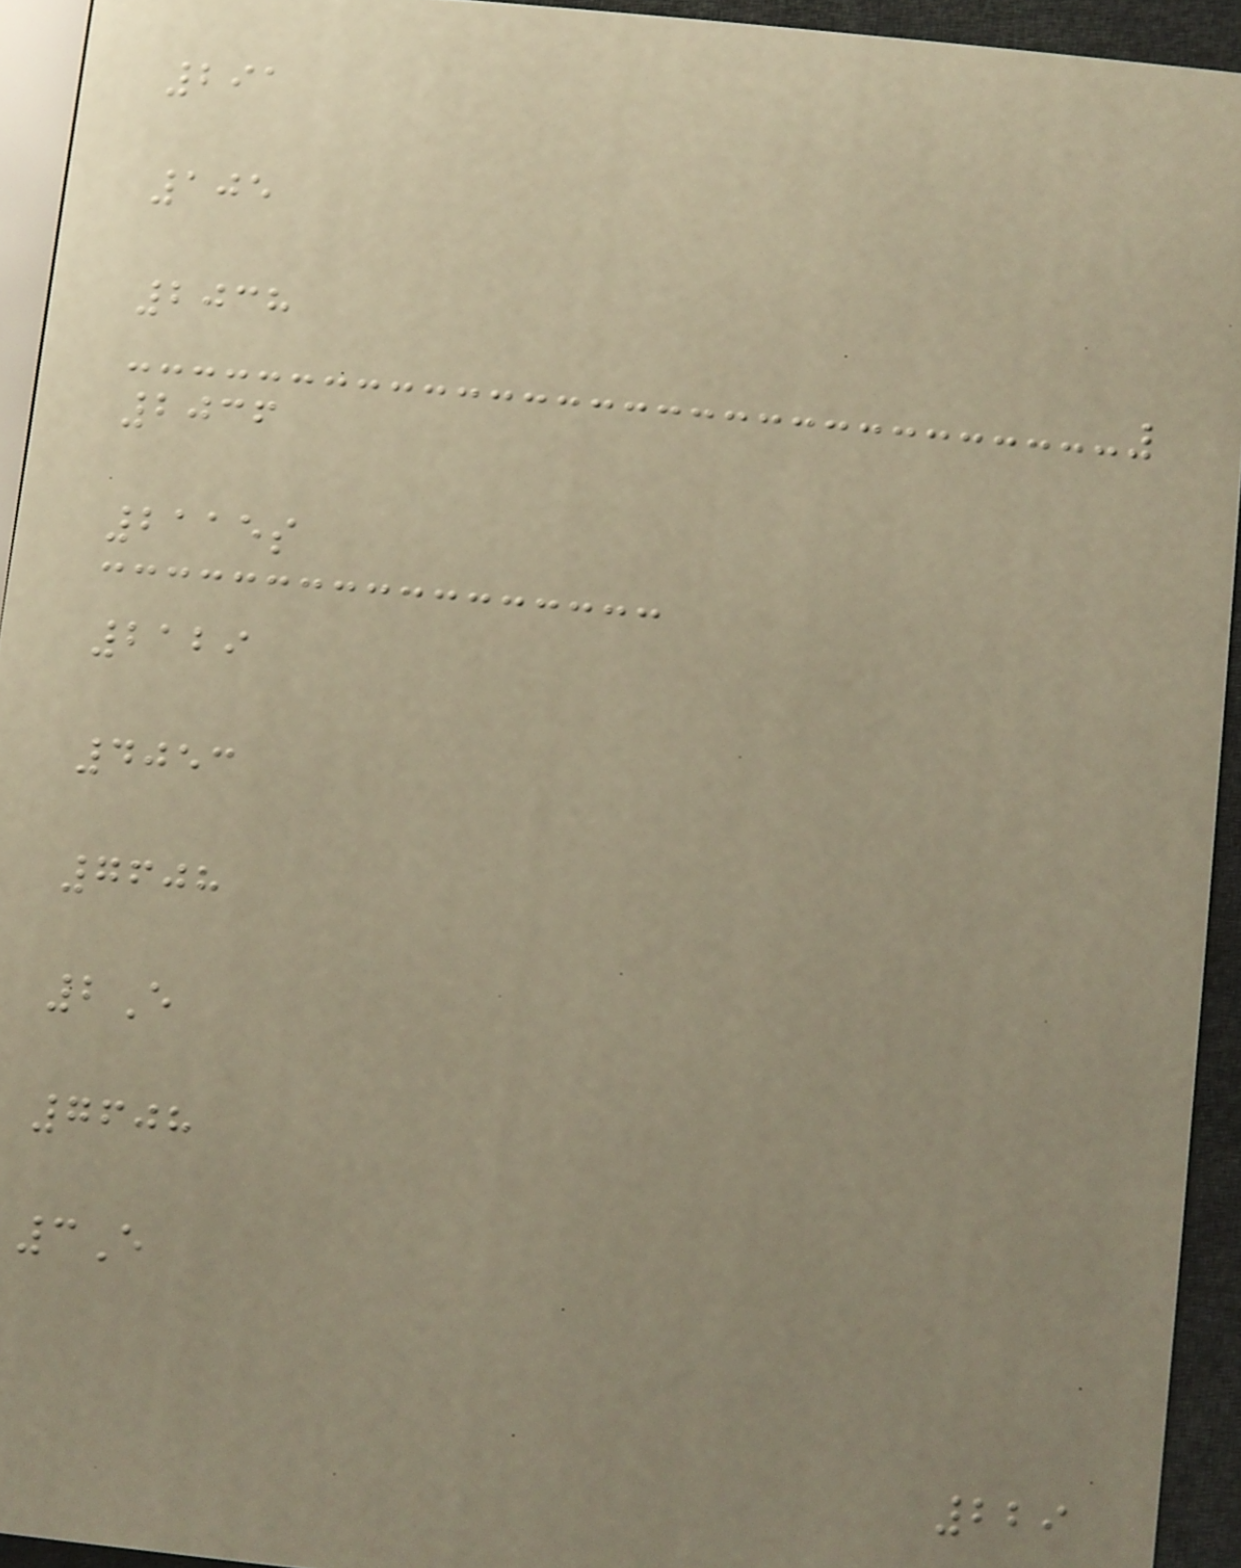291
105
2038
2036
2115s
2129
4053
7608
2E
7608
3E
229
